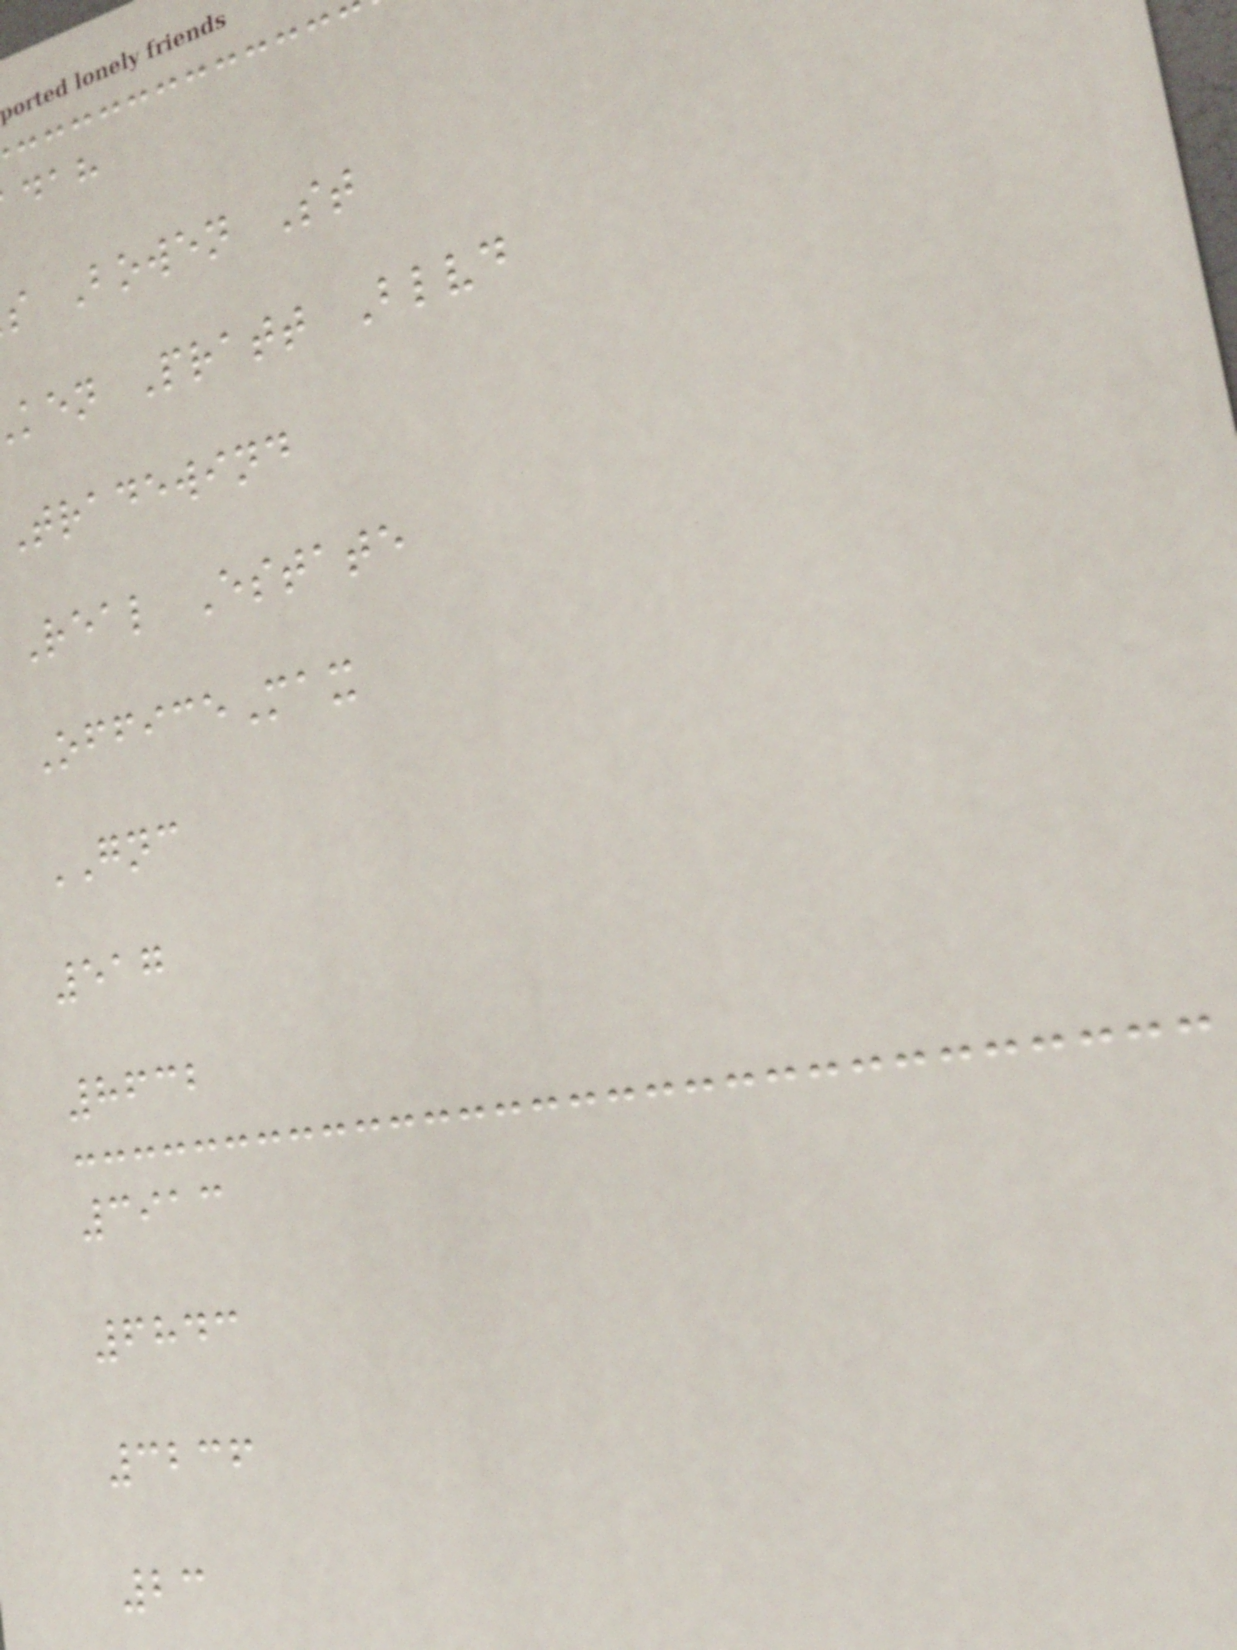s Bowen St
ken Pratt Blvd
Tradewind
Real Estate
OfficeMax
GNC
517
8632
3913
6843
3236
23
